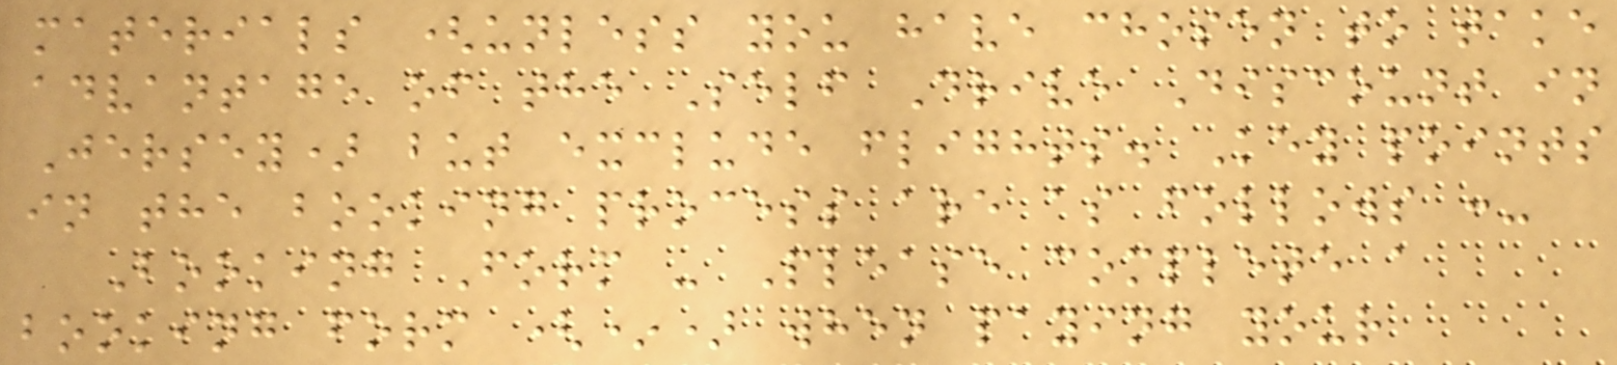materials (unless you have chosen to take
advantage of the Self Drive Discount in
Jersey) but exclude flights. Key points
in the booking process are as follows :-
Booking Form - Please complete a
booking form (*) when paying your
